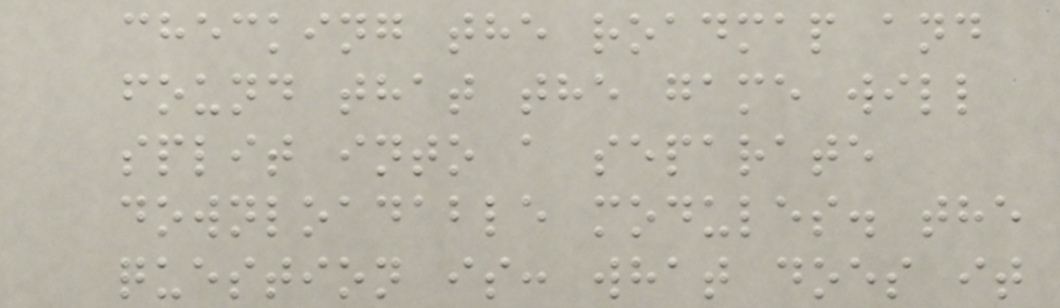checking the roadmap and
found that the game will
split into a separate
downloadable modules. the
question is: what does it
